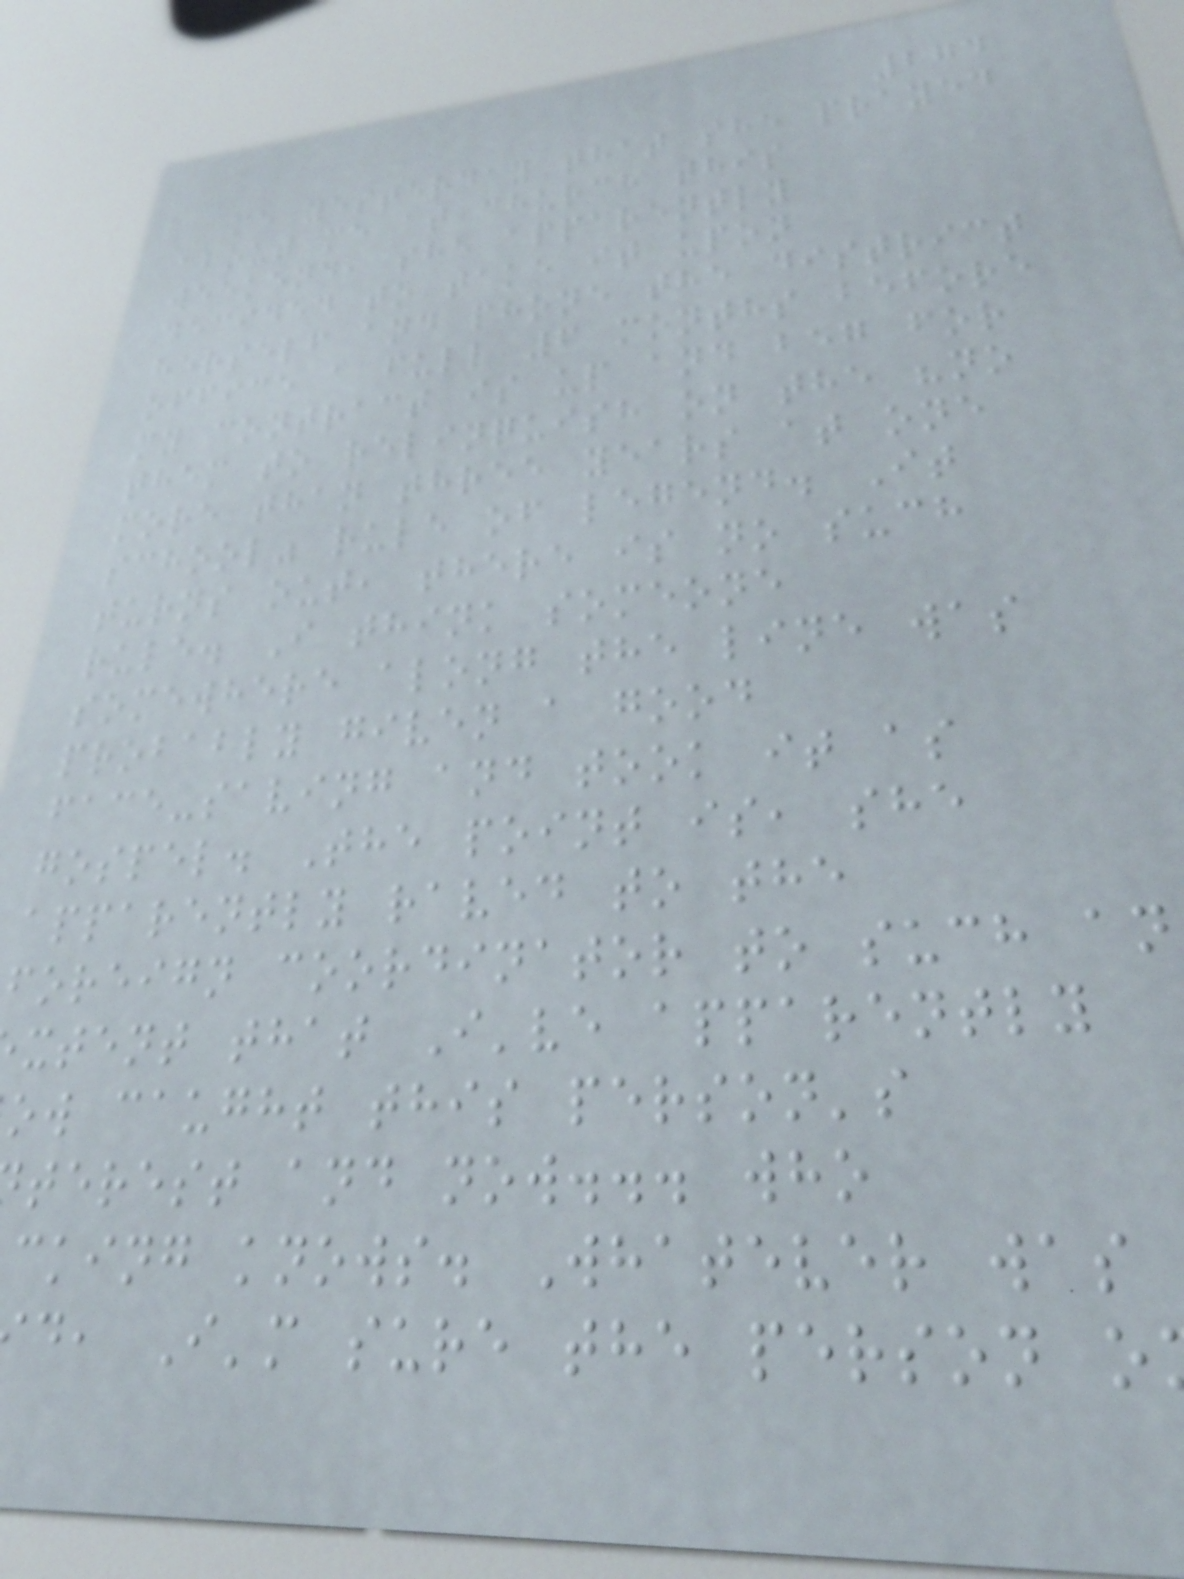274
me yesterday that she prayed
about me at church this
weekend, she apparently
decided to take it upon
herself and phone the district
office a full 6 months before
my contract is up and beg for
them to relinquish on the "no
more than three years at one
school" rule of legend. It
turns out, there is no such
rule. I think someone
somewhere along the line was
probably given a good
face-saving and took it as
gospel. The point is, she
apparently raved to the
foreign coordinator to such an
xtent that I've apparently
ow caught this person's
terest and now... who
cking knows. Whatever was
d, I'm sure the person o
